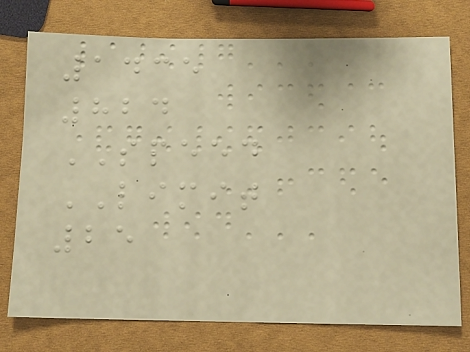1435
824
SPEED
LIMIT
25
